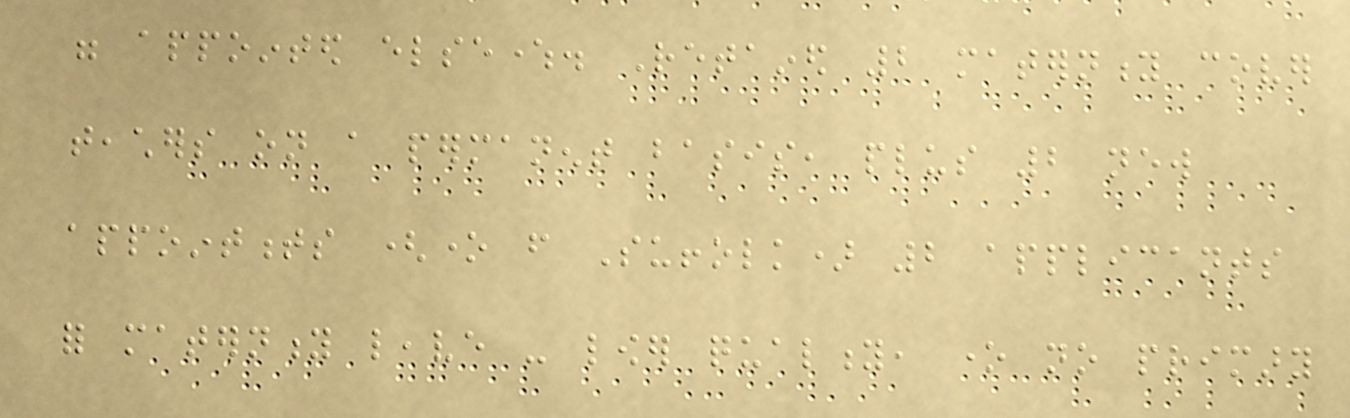were appointed elsewhere. Retained 2 maternity cover
teachers on a permanent basis, plus 2 new
appointments (one from Suffolk) 2 applicants
for maternity leave - lower quality, one no primary
